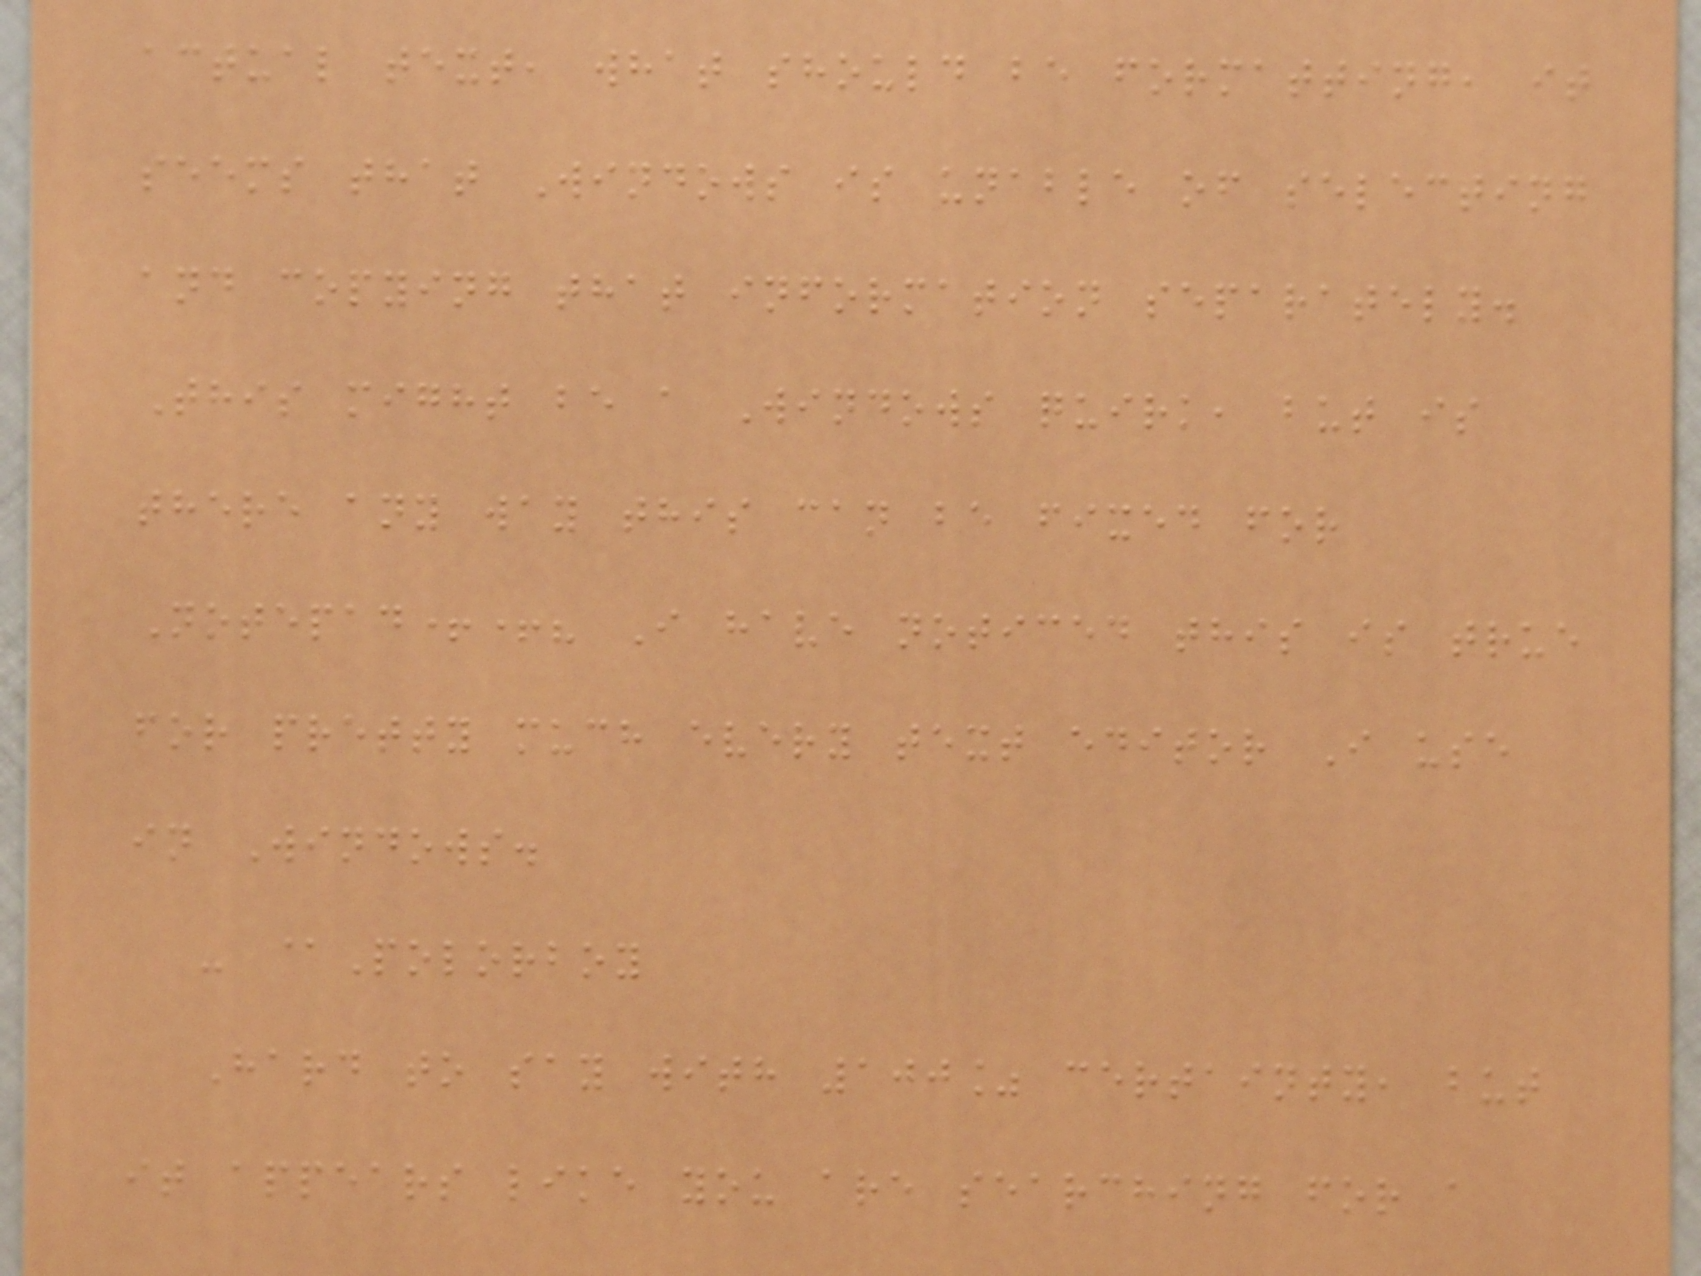actual text, what should be formatting, it
seems that Windows is unable of selecting
and copying that information separately.
This might be a Windows quirk, but is
there any way this can be fixed for
Notepad++? I have noticed this is true
for pretty much every text editor I use
in Windows.
- @Polorboy
Hard to say with 100% certainty, but
it appears like you are searching for a
